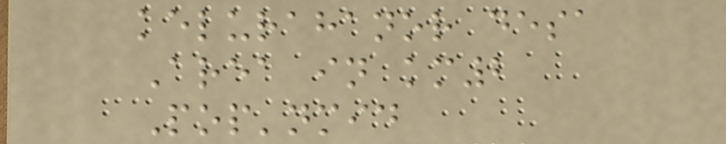kelurahanor desa
Area in km2
Pop'nmid
